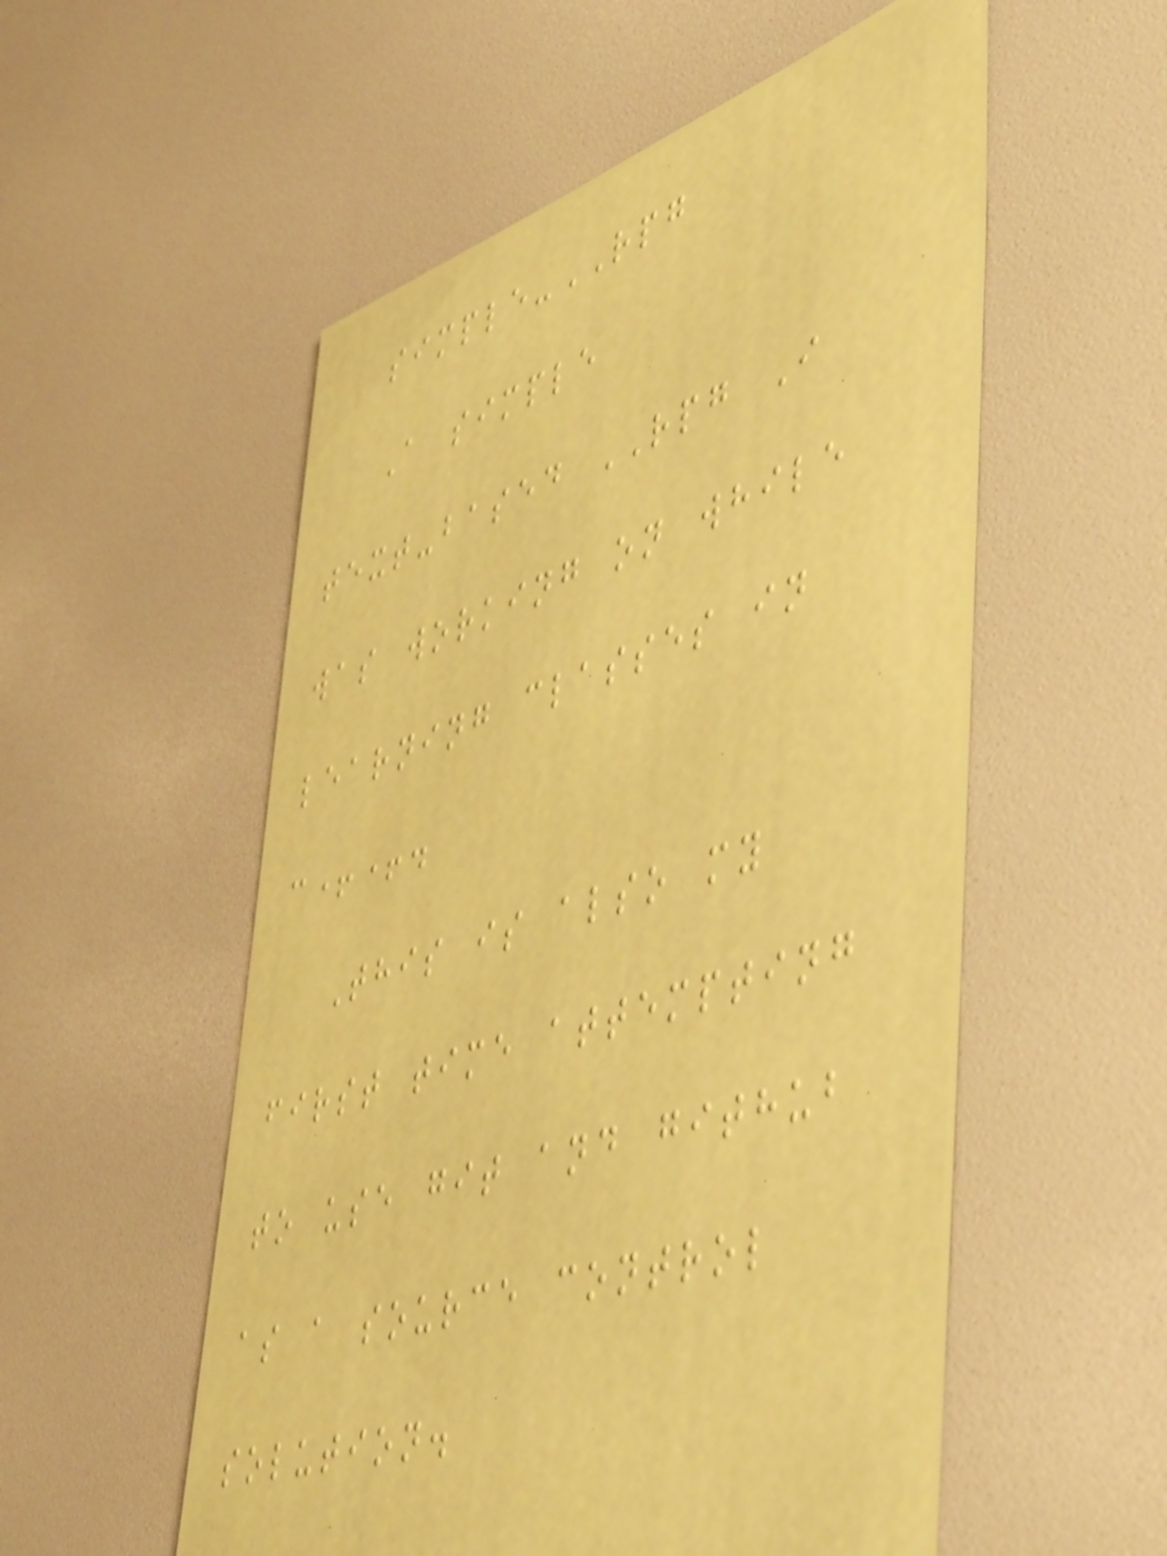simple-RPG
A simple
text-based RPG I
was working on while
learning classes in
c++.
This is also my
first time attempting
to use git and github
as a source control
solution.
